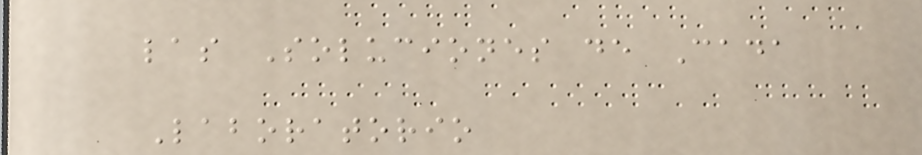las Soluciones de Cada
Laboratorio
